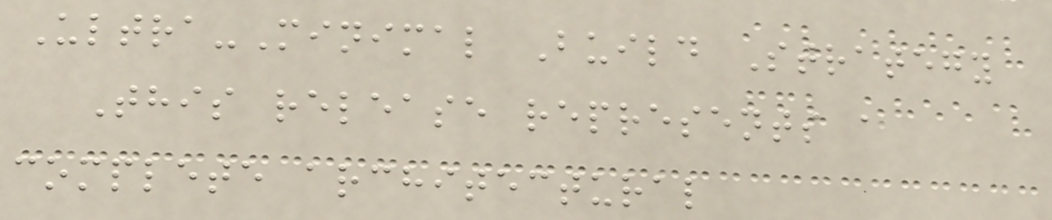Ultra-Minimal Build Strategy
This release represents a
complete architectural
